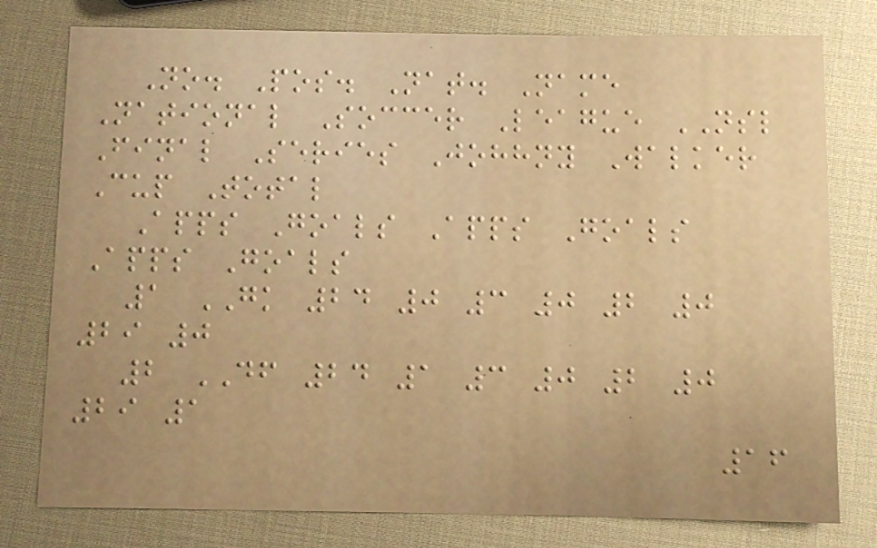No. Pos. Nat. Name
National Soccer League NSL
Final Series Johhny Walker
Cup Total
Apps Goals Apps Goals
Apps Goals
1 GK 24 0 3 0 2 0
29 0
2 DF 24 1 3 0 2 0
29 1
16
